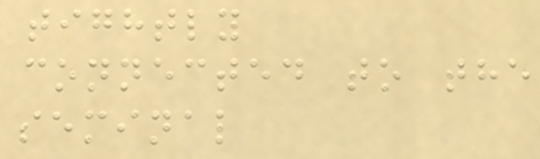tightly
connected to the
seminal
